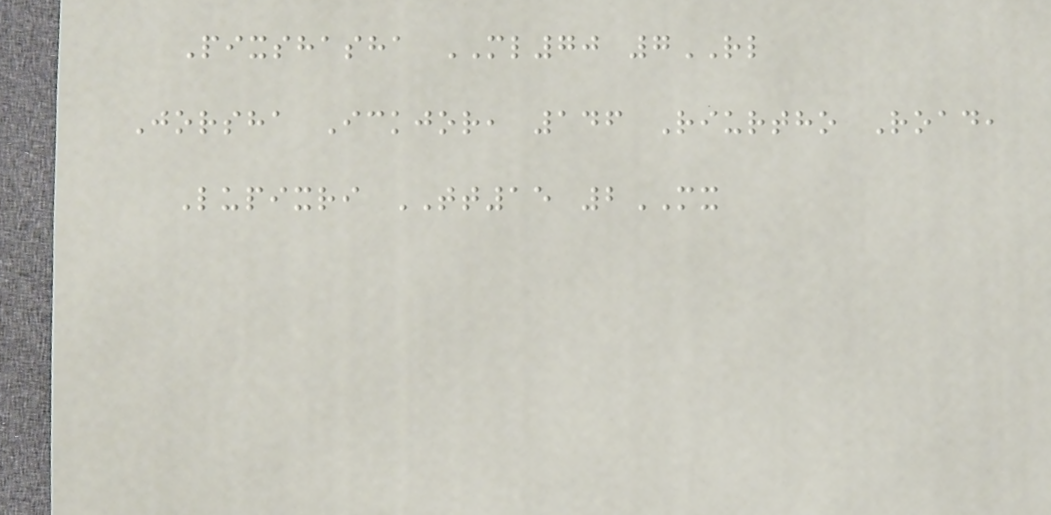Pixshasha ML70 7RL
Jorsha Ickjor, 146 Riurtho Road,
Lupixri TT15 2MX
